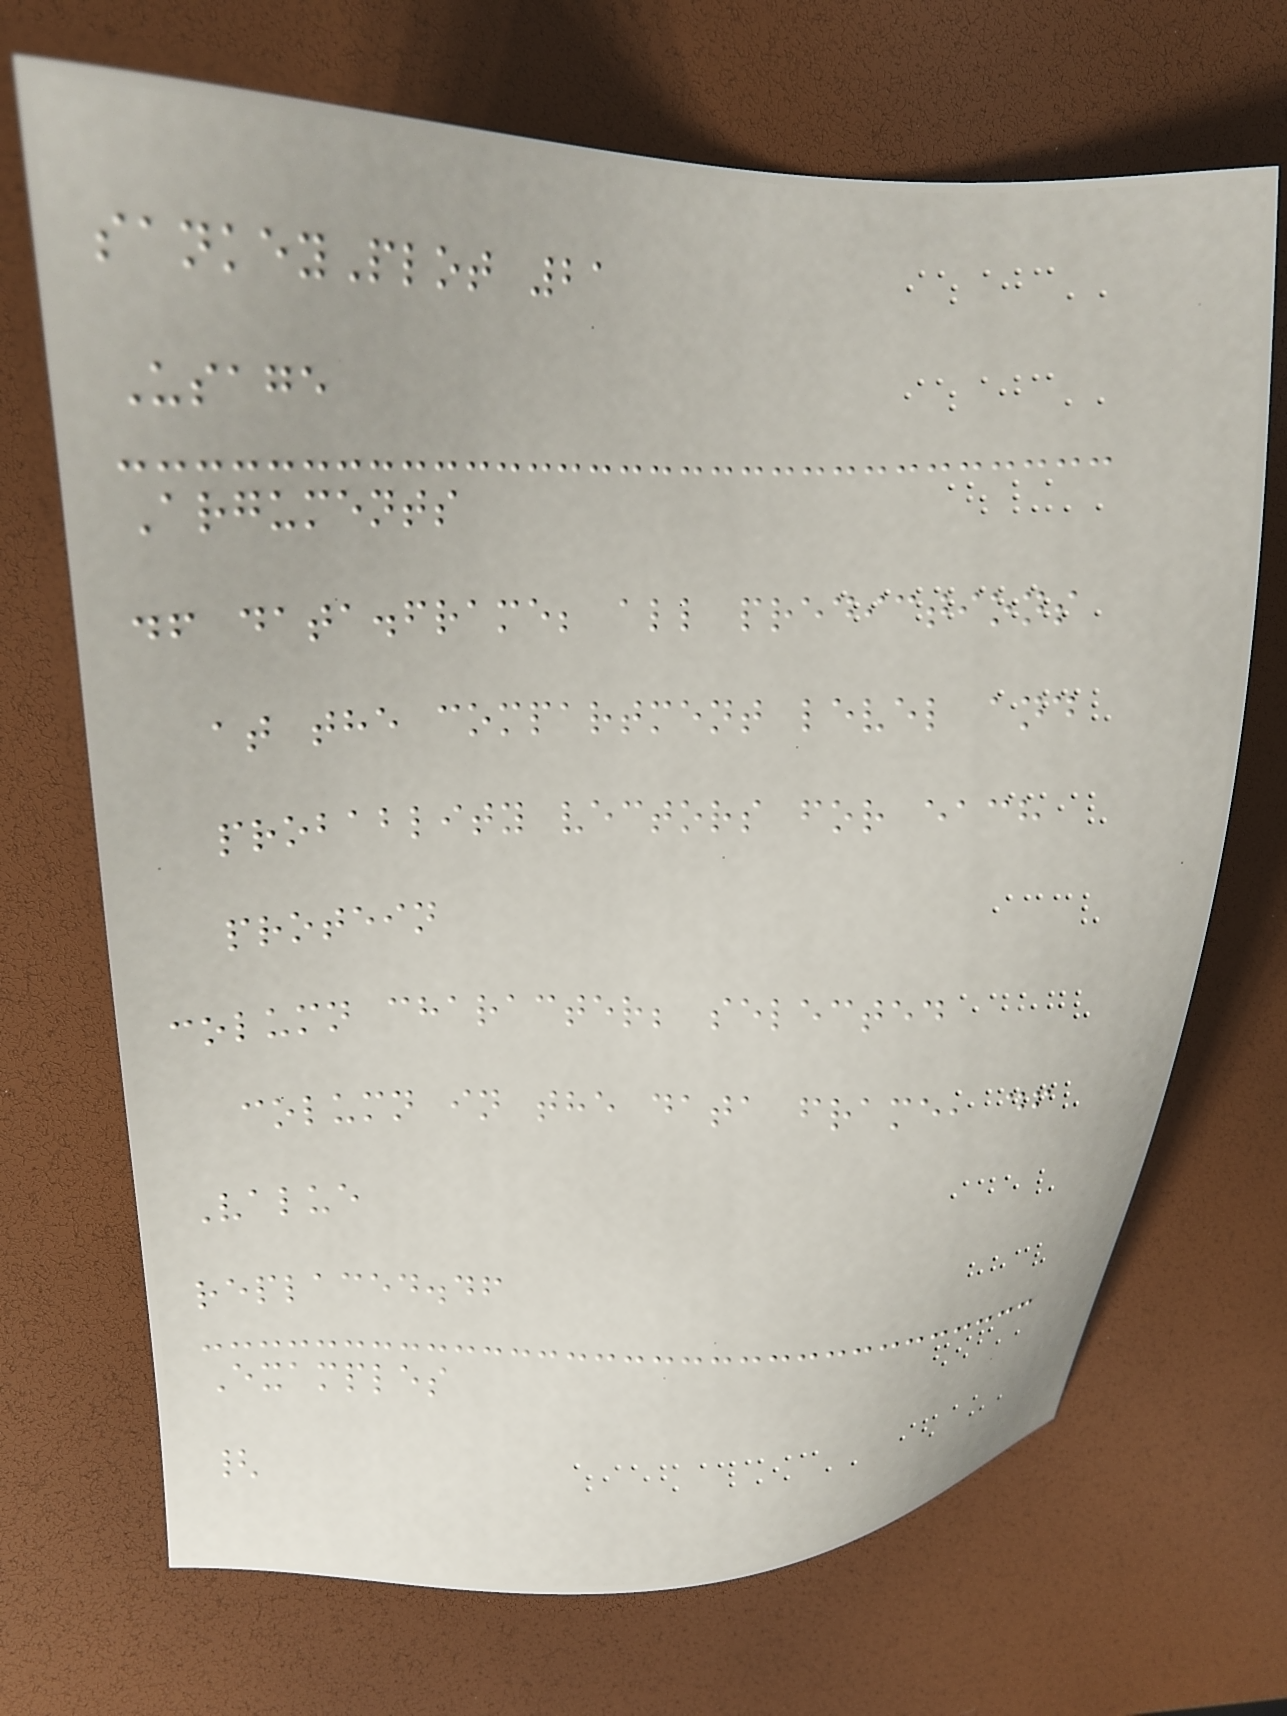sankeyPlot 21
Usage
Arguments
df data.frame; all predictions
at the compartment level and
probablity vectors for each
protein
column character; selected
column in the data frame, df
Value
replaced.df
Examples
{
